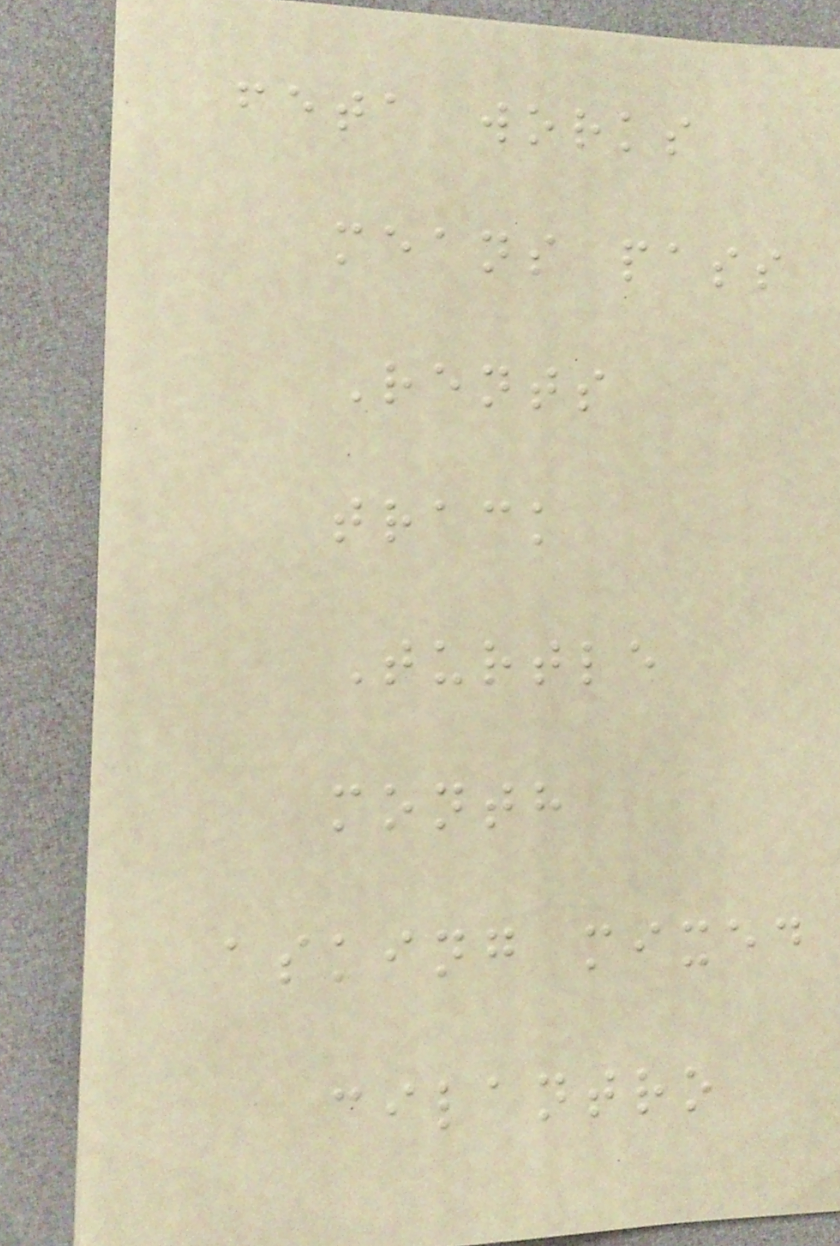feta works
means pass
Rents
track
Turtle
month
asking mixed
cilantro
